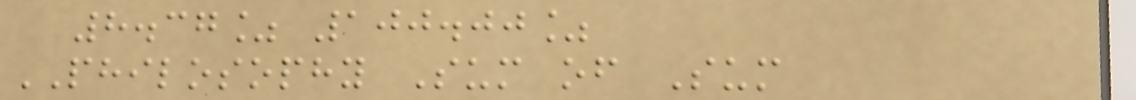8.37% 100.00%
PHILOSOPHY Sum of Sum
